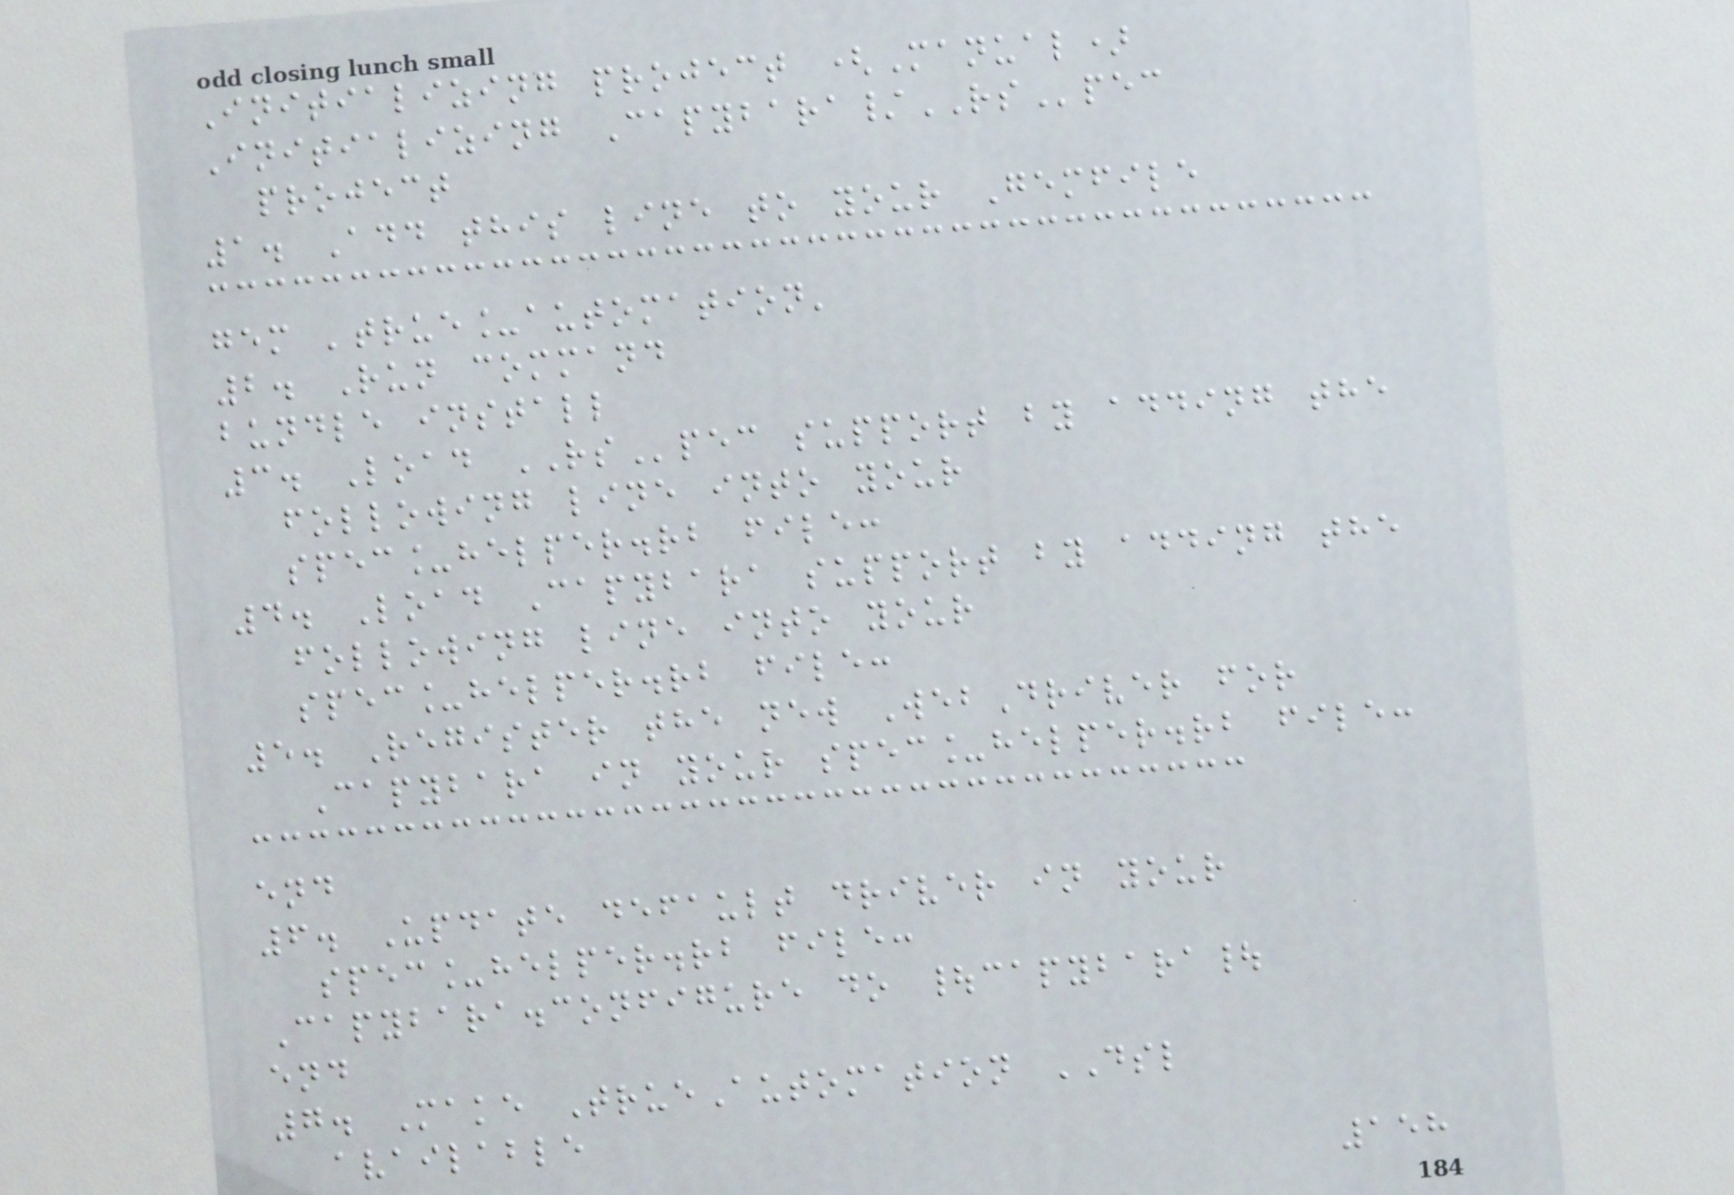Initializing project (Manual)
Initializing Capybara/RSpec
project
1. Add this line to your Gemfile
gem 'true_automation'
2. Run command
bundle install
3. Load RSpec support by adding the
following line into your
spec_helper.rb file:
4. Load Capybara support by adding the
following line into your
spec_helper.rb file:
5. Register the new WebDriver for
Capybara in your spec_helper.rb file:
end
6. Update default driver in your
spec_helper.rb file:
Capybara.configure do |capybara|
end
7. Make TrueAutomation DSL
available
158
